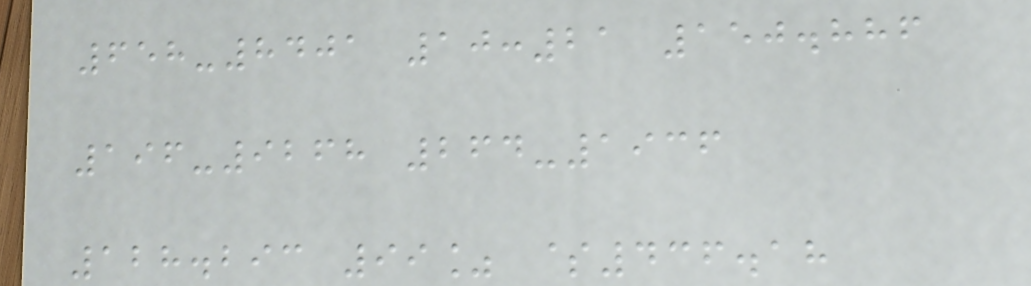658-8401 10:21 150.886
196-9268 264-1936
128.293 99% $436.18
